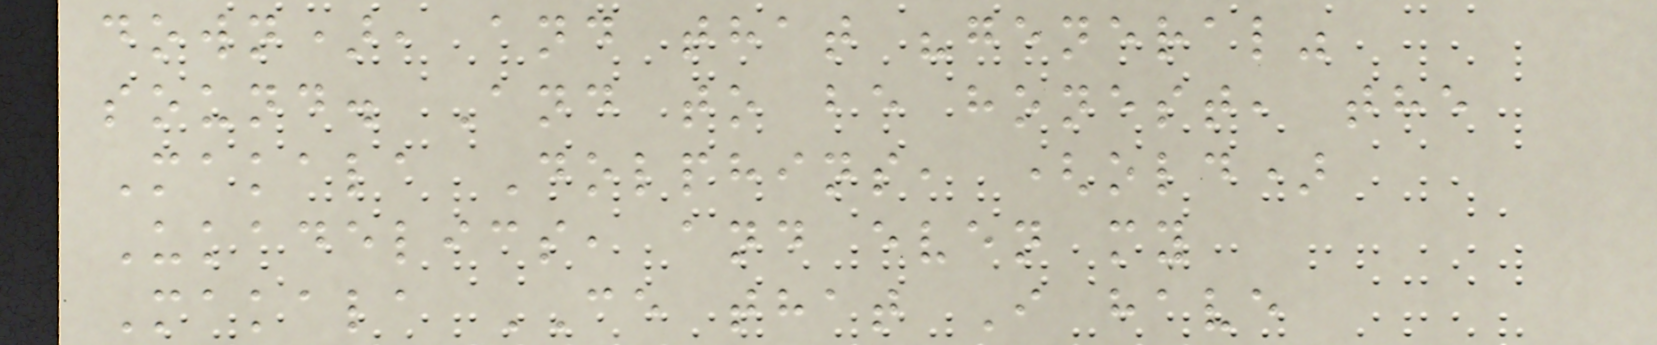down), and that "general"
sound. And to be honest, the
Makala Dolphins, (old)
Ukadelics, and even my
Makala CE that I have
